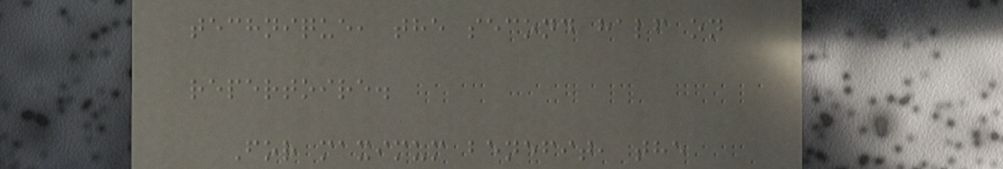technique, the second half on
repertoire.
For maximum benefit, the
